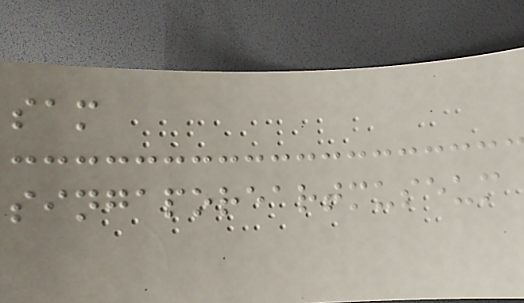sam
singaporeartmuseum
